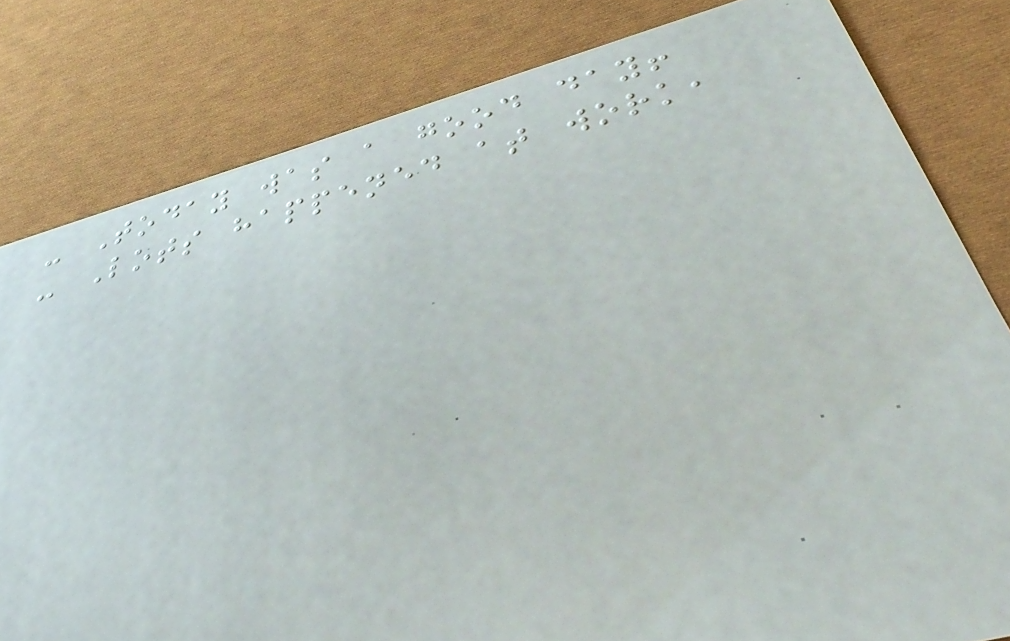- Today was a good day!
- Lots happened at work,
